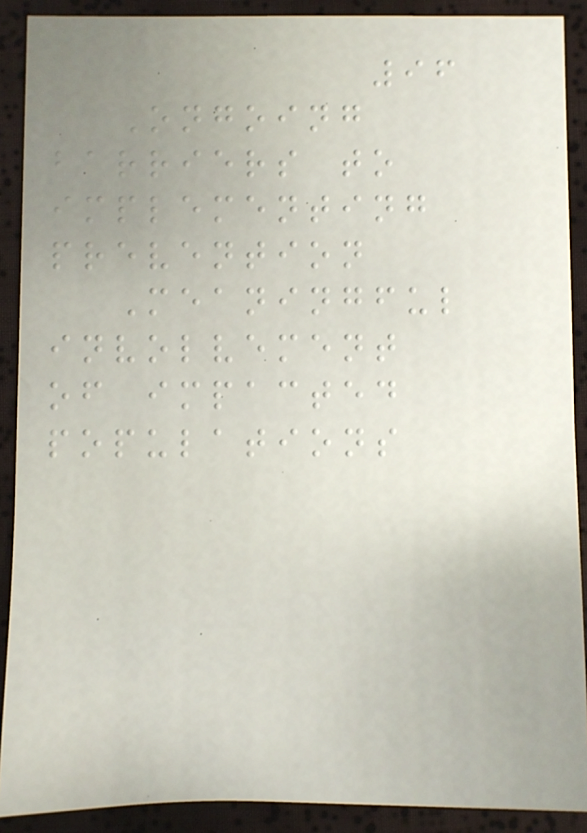96
Ongoing
barriers to
implementing
prevention
Meaningful
involvement
of impacted
populations
